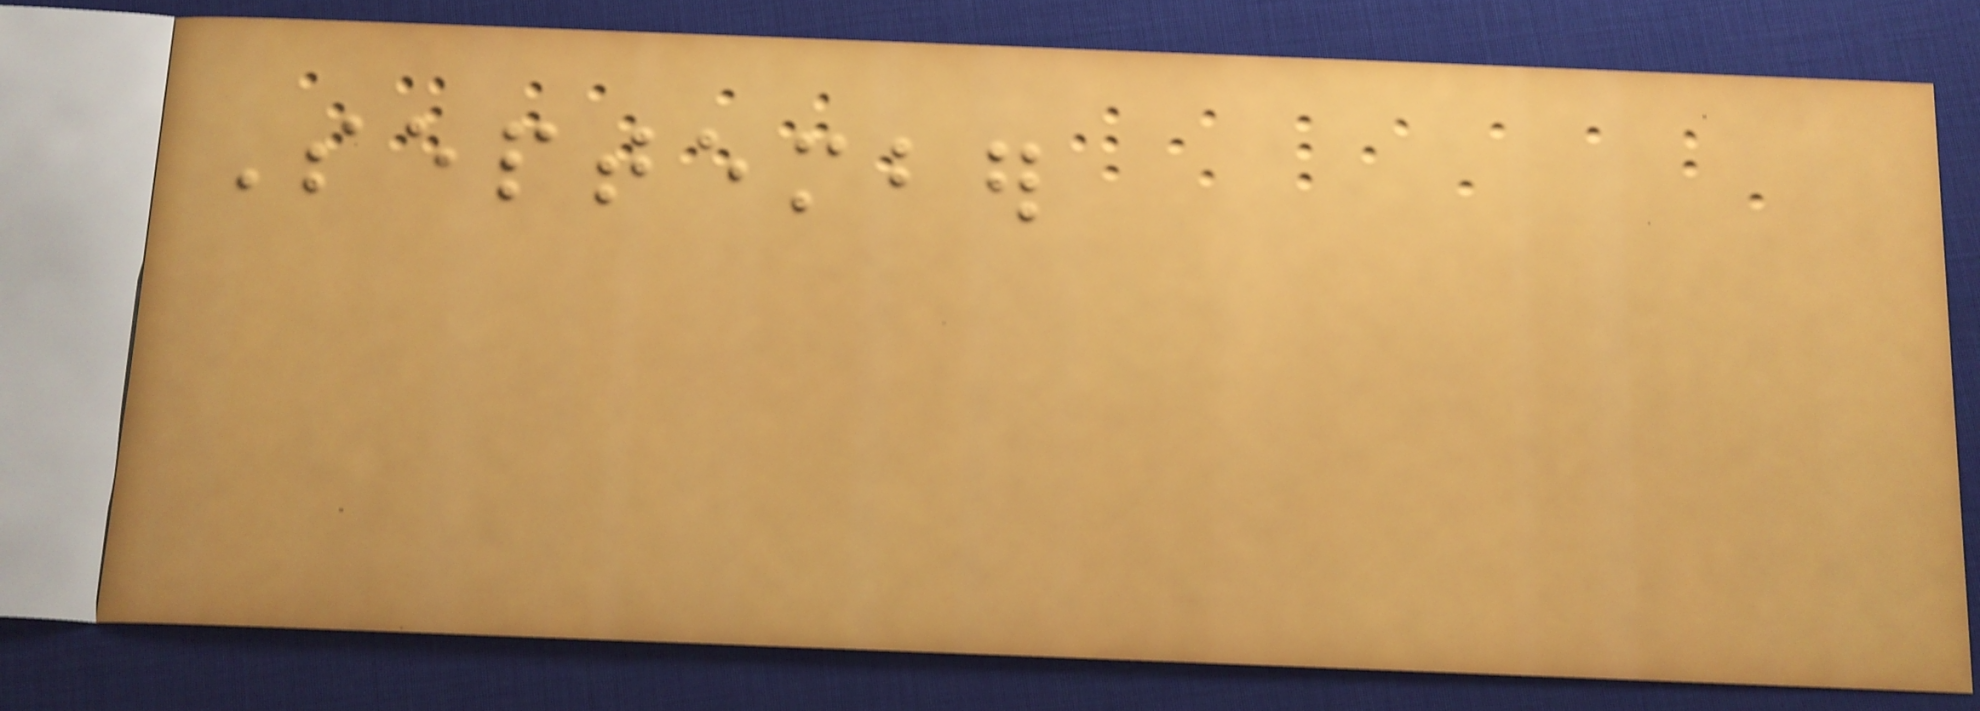September
